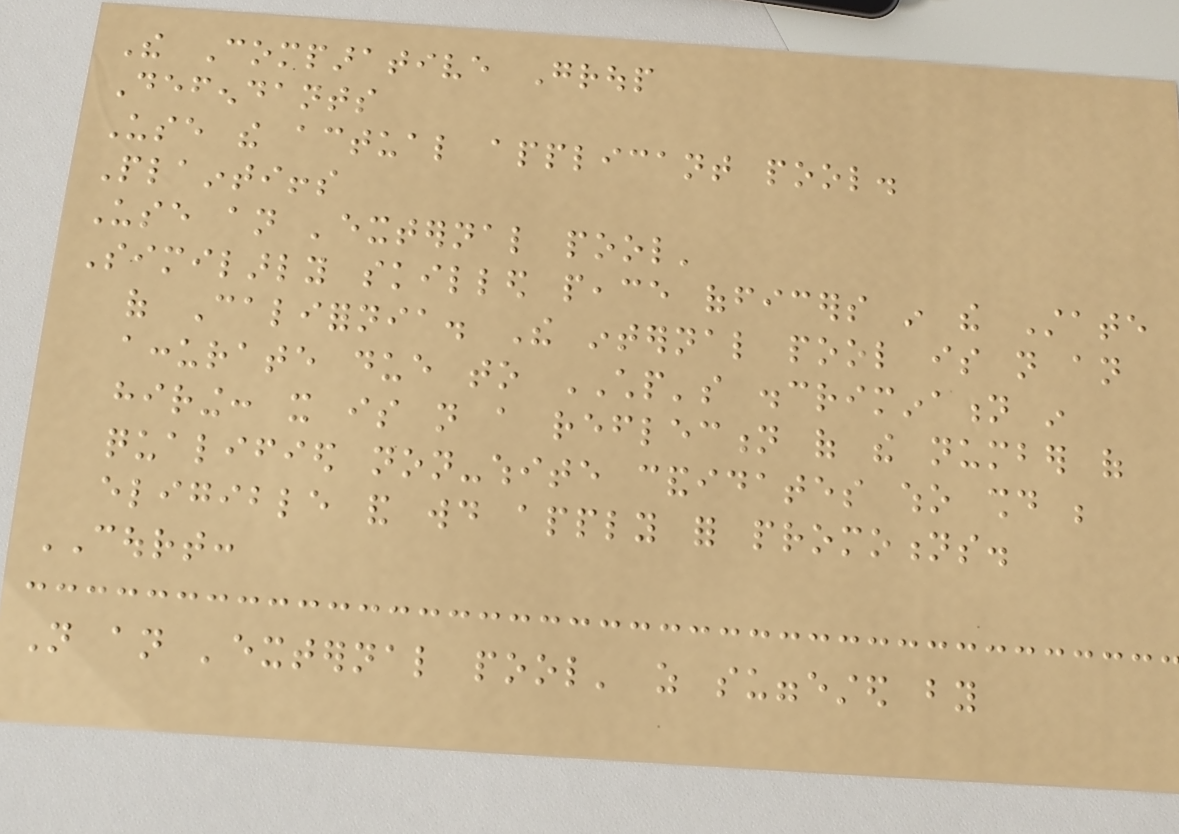The Comparative Group
Defendants
Use the actual applicant pool.
Plaintiffs
Use an 'external pool'
Similarly skilled peace officers in the State
of California. The internal pool is not an
accurate due to CHP's discrimination in
hiring: it is not a reflection of the number of
qualified non-white candidates who should be
eligible and would apply for promotions.
COURT:
Not an 'external pool' as suggested by
